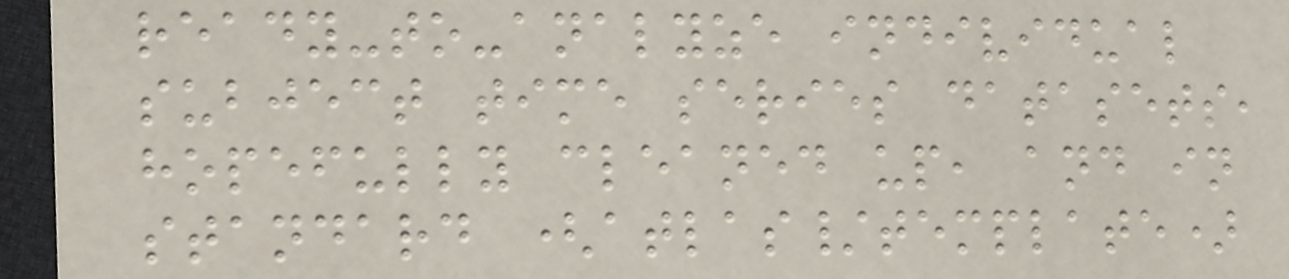ready-to-analyze individual
subject time series datasets,
hopefully cleaned up, and in
standard (atlas/template)
